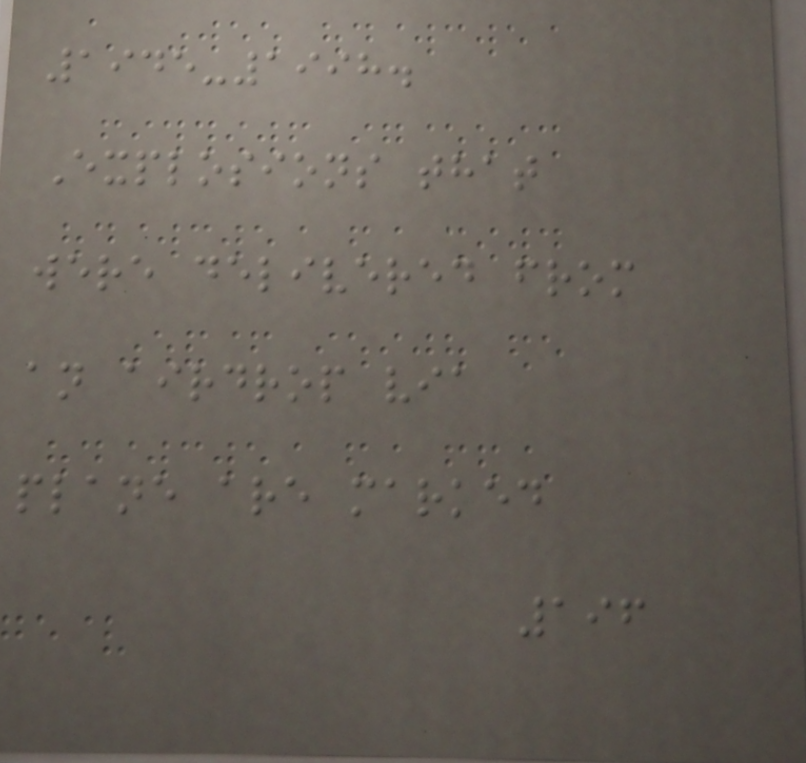1945-1998.
Explosions that
were delivered from
an airdrop via
plane are marked
196
